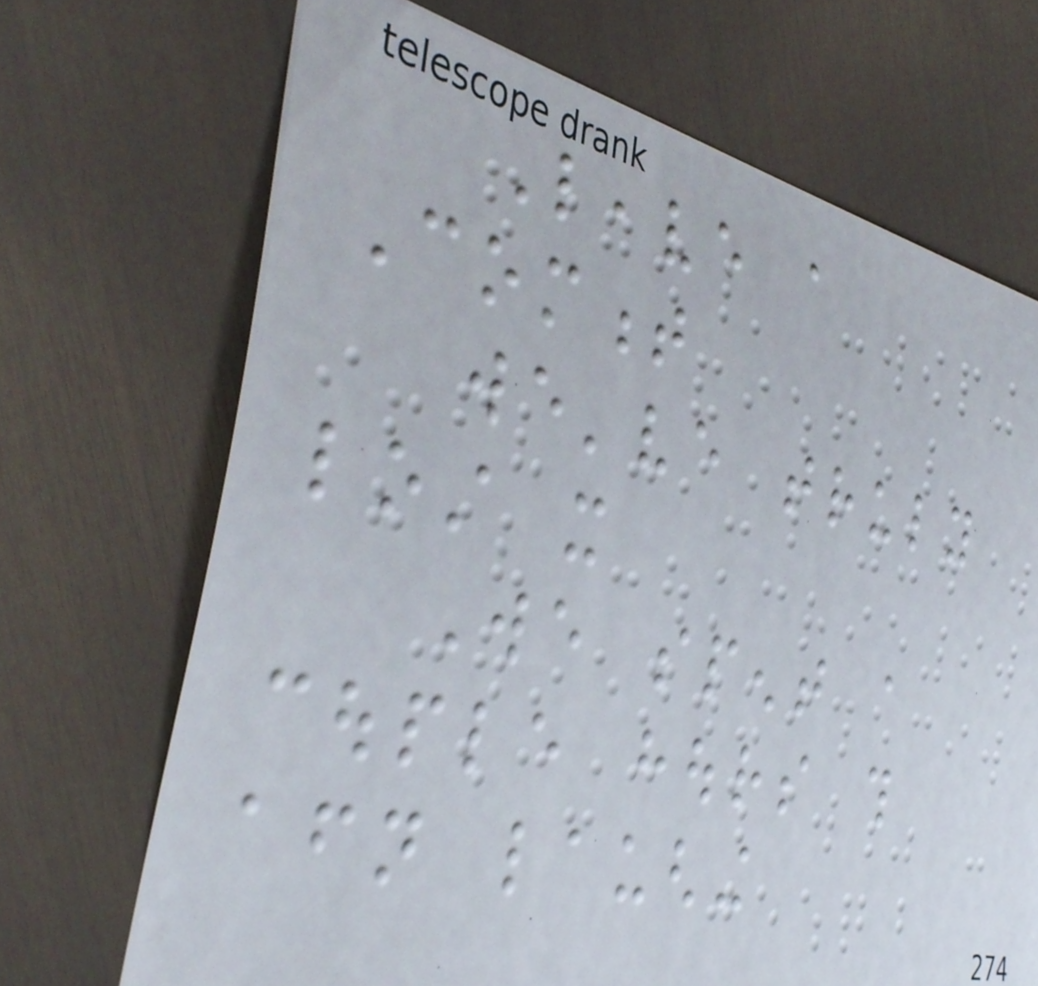Leave a
Comment
we've truly
lost it
We spent a
couple hours this
afternoon laughing
